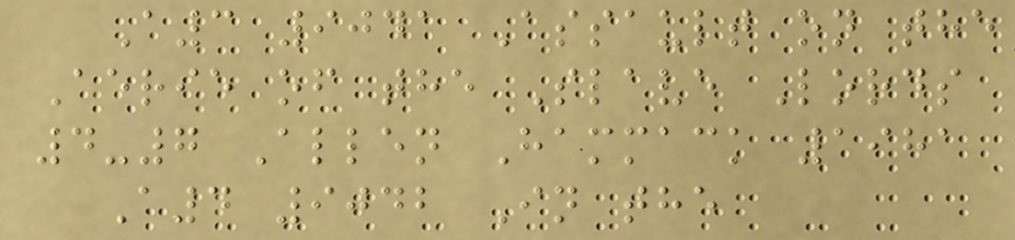A3 9041 Assault on the
Aerie of the Slave Lords
4-7 Allen Hammack 1981
A4 9042 In the
